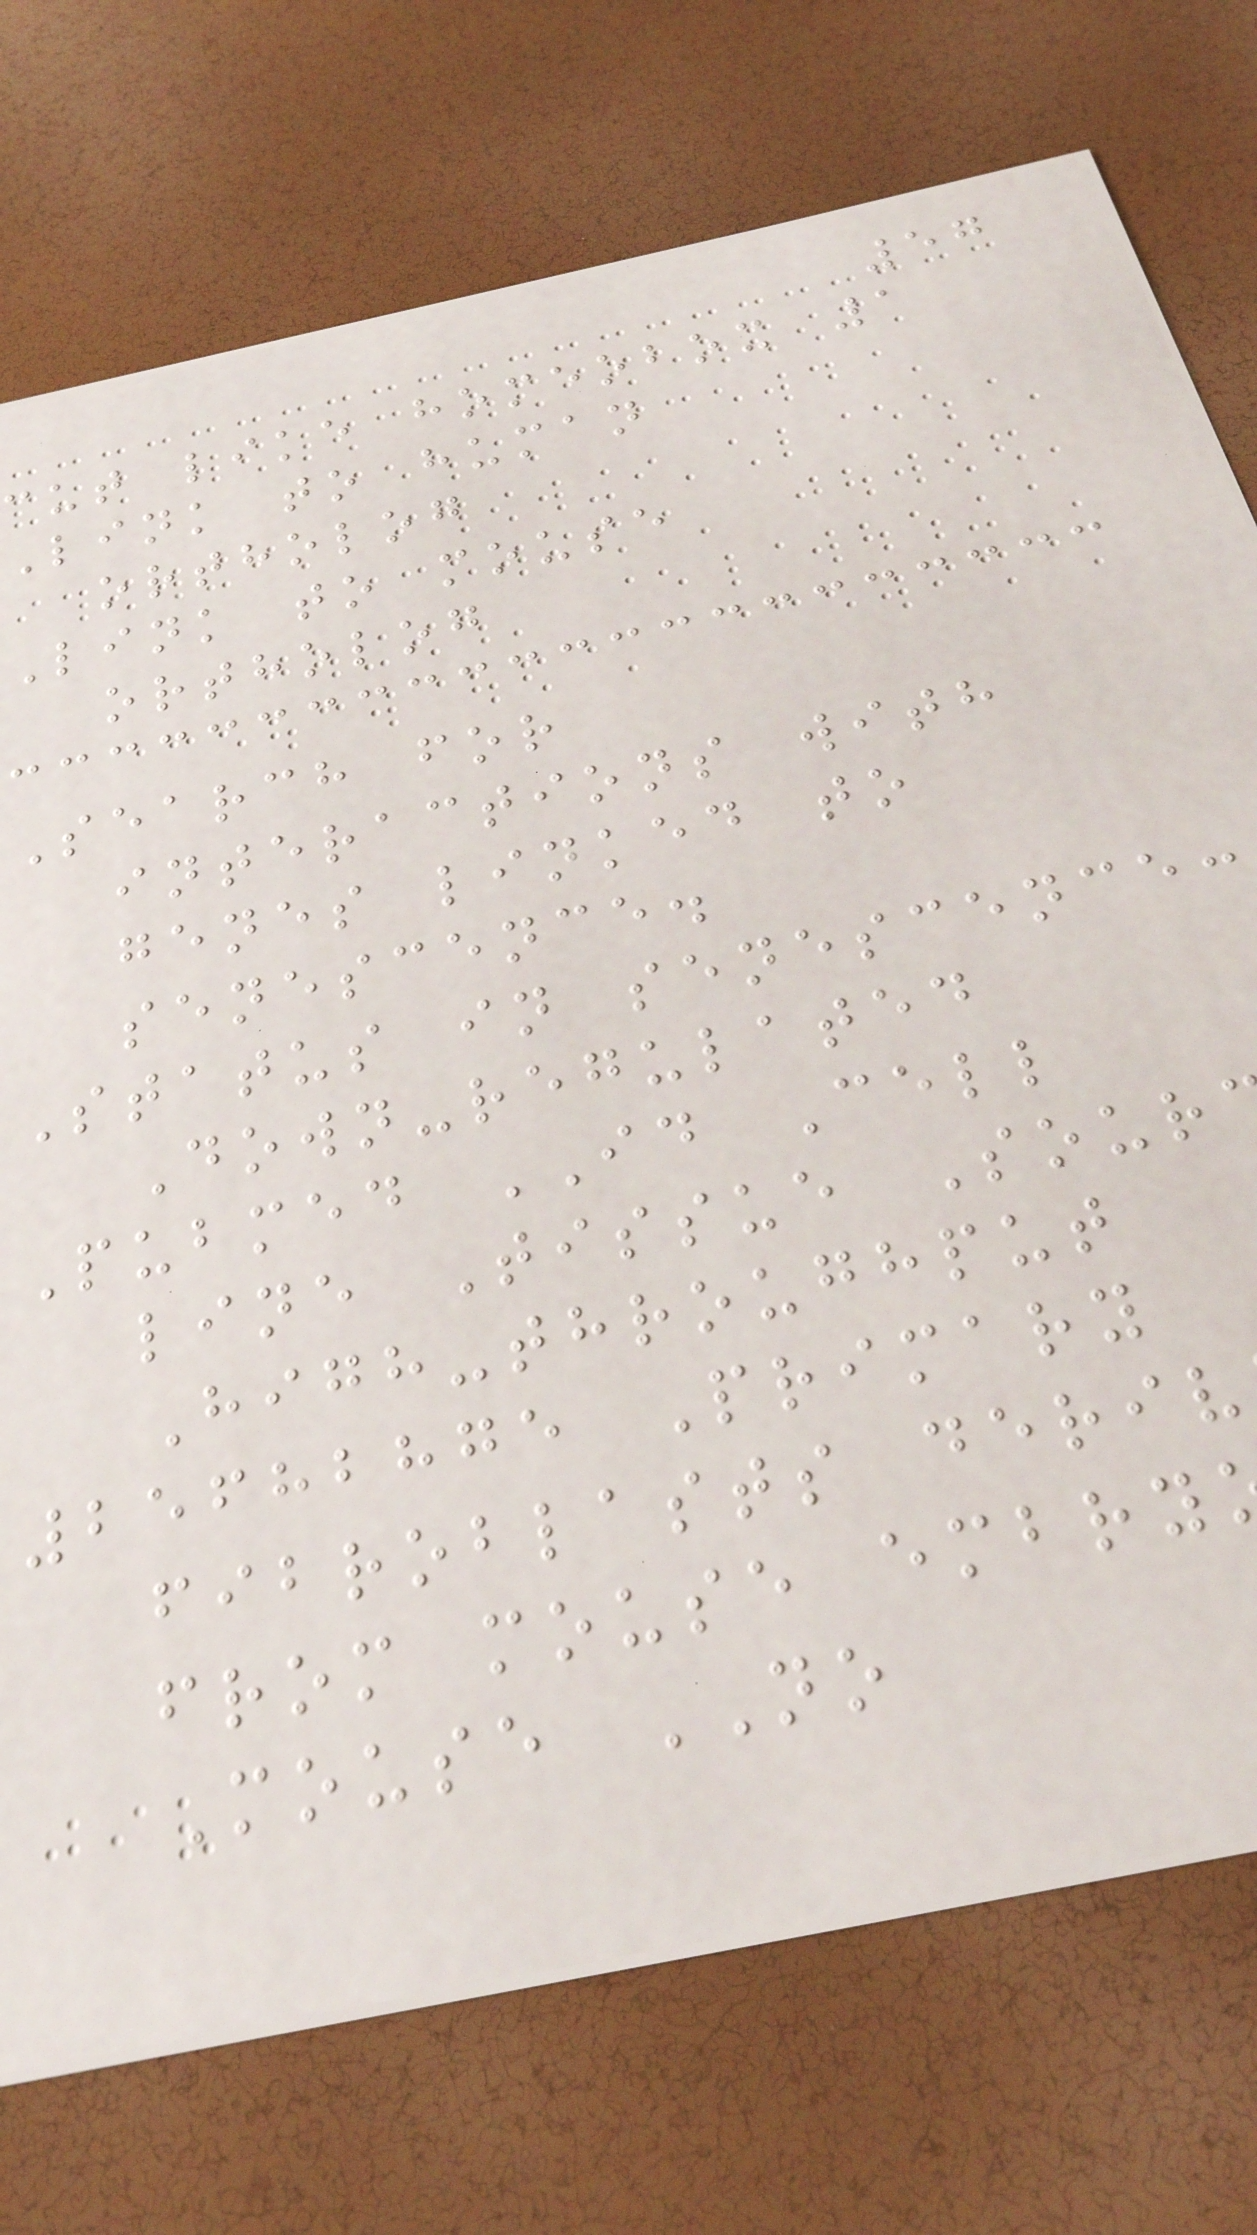57
cut like homeobox 1
Link to human
ortholog
Link to mouse
ortholog
Search for
interactions with
genes linked to
senescence.
Status in senescence:
Down-regulated
Pubmed ID Cell
line Tissue Sour
High-throughput
25682875 Primary
fibroblasts deriv
from mouse embry
Mouse NO
